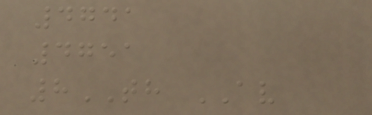4741
4751
8TH AV
